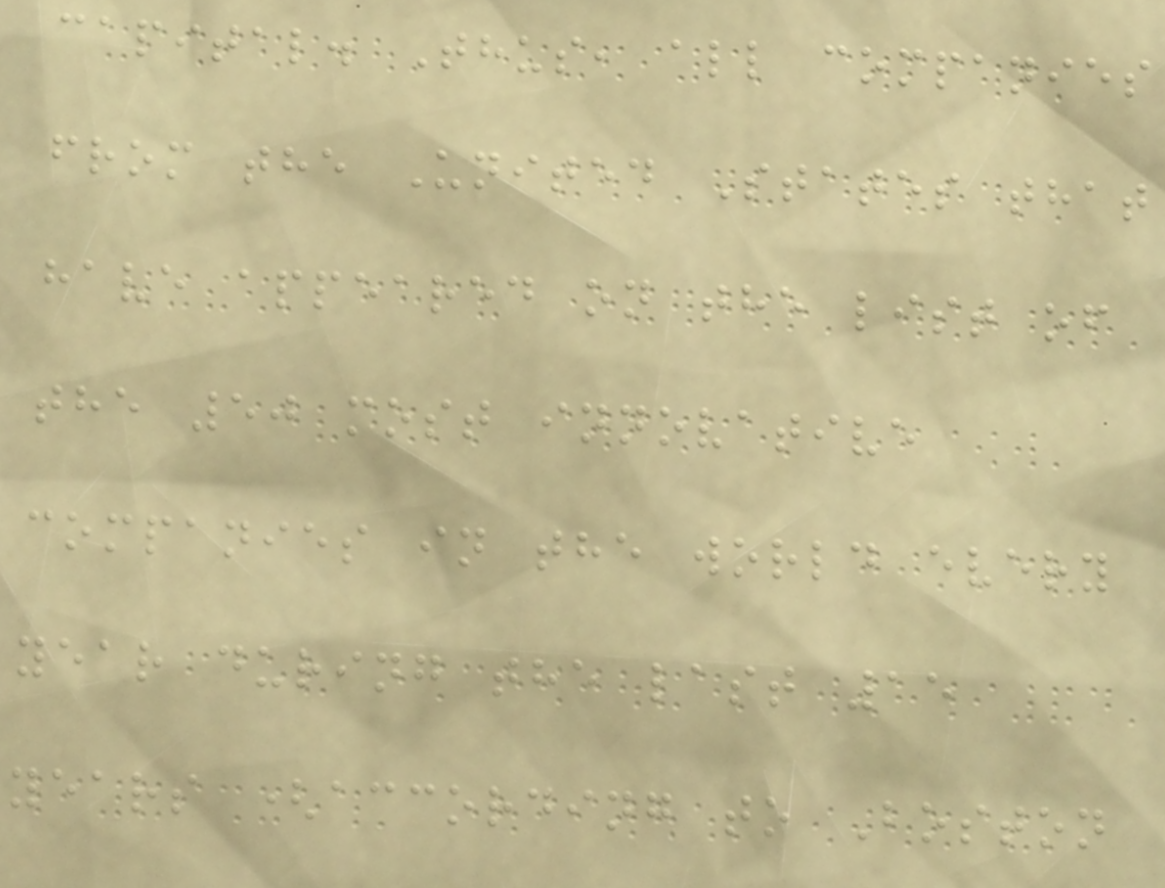capital. Thus, all companies
from the United States that
have appeared on the list of
the 50 most innovative
companies in the world every
year during the last 15
years (according to Boston
